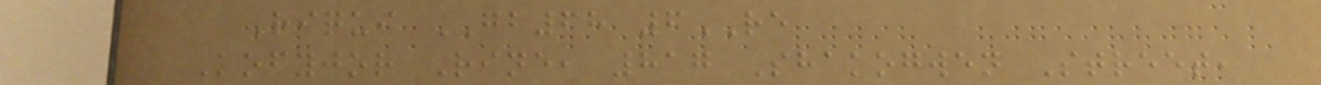Riqui GB68 6RE
Kofyjor Rine, 817 Shakogwen Street,
